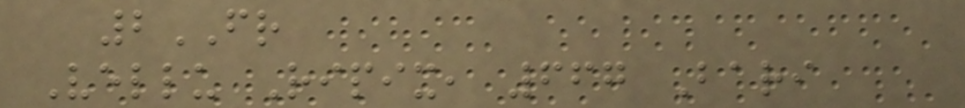2FR
Vellu Ripix, 667 Bari
